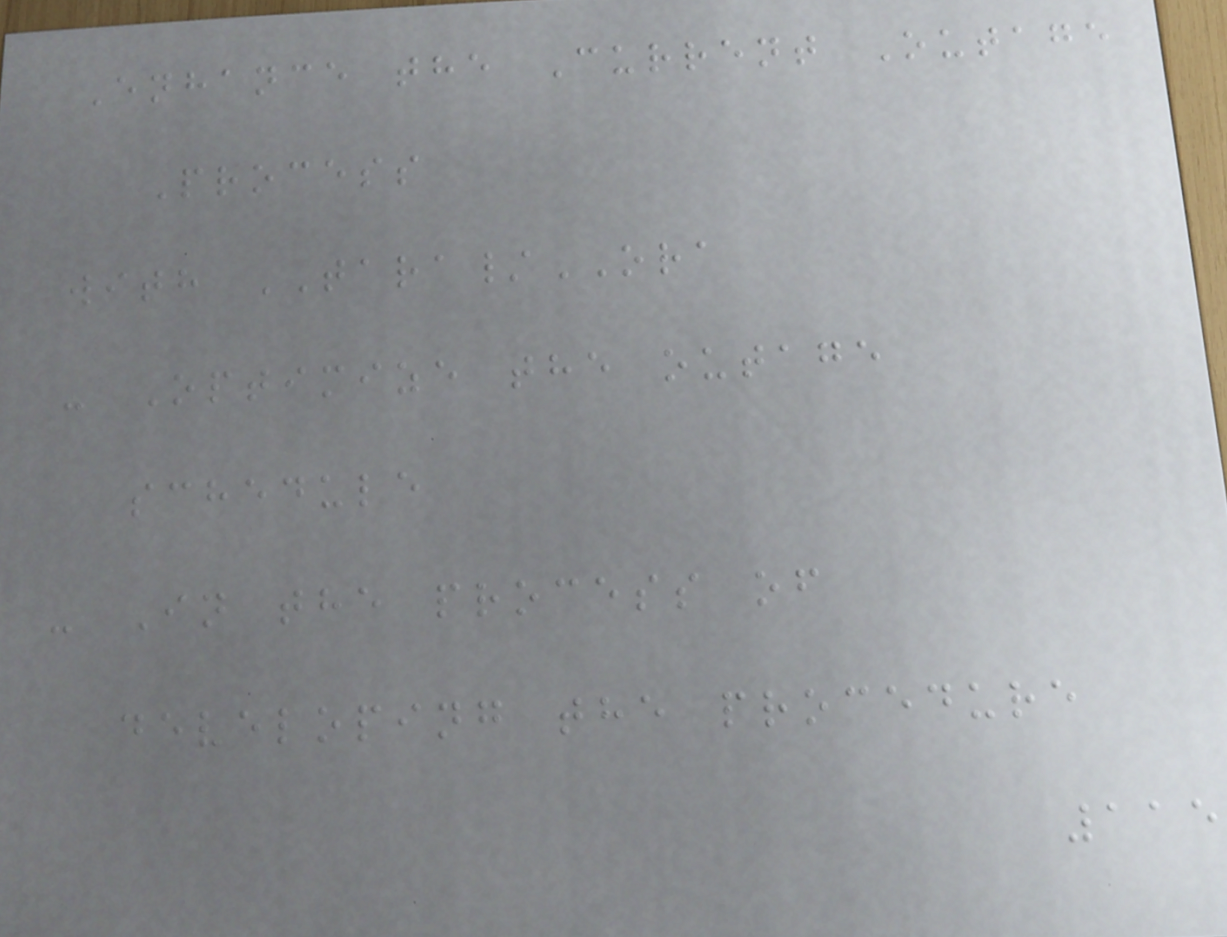Enhance the Current Outage
Process
with TARA/ORA
- Optimize the outage
schedule
- In the process of
developing the procedure
115
